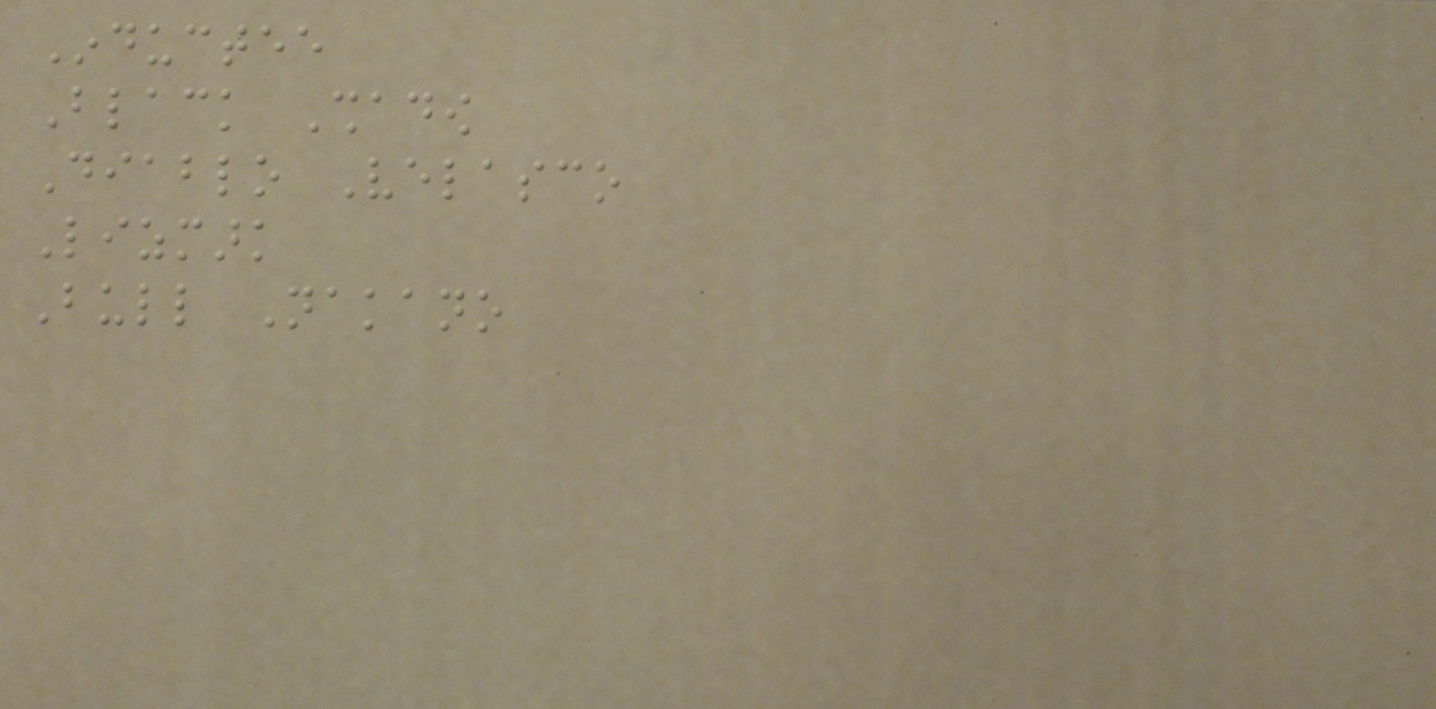Inductee
Black Shadow
Diablo Velasco
Lizmark
Bull Nakano
